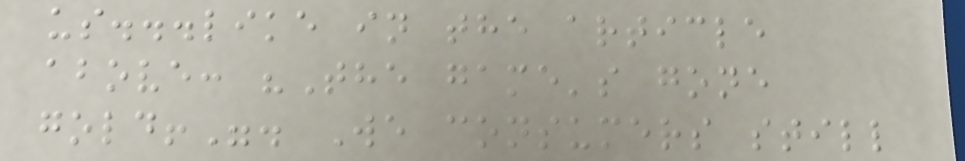us...like in the article
above: "The game's gone
gold!". We consumers still
